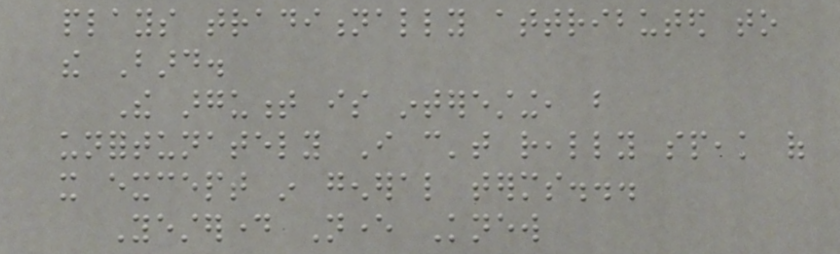plays traditionally attributed to
the Bard.
The argument is interesting, but
unfortunately I can't really speak of
it except in general terms...
Yesterday Never Knew
